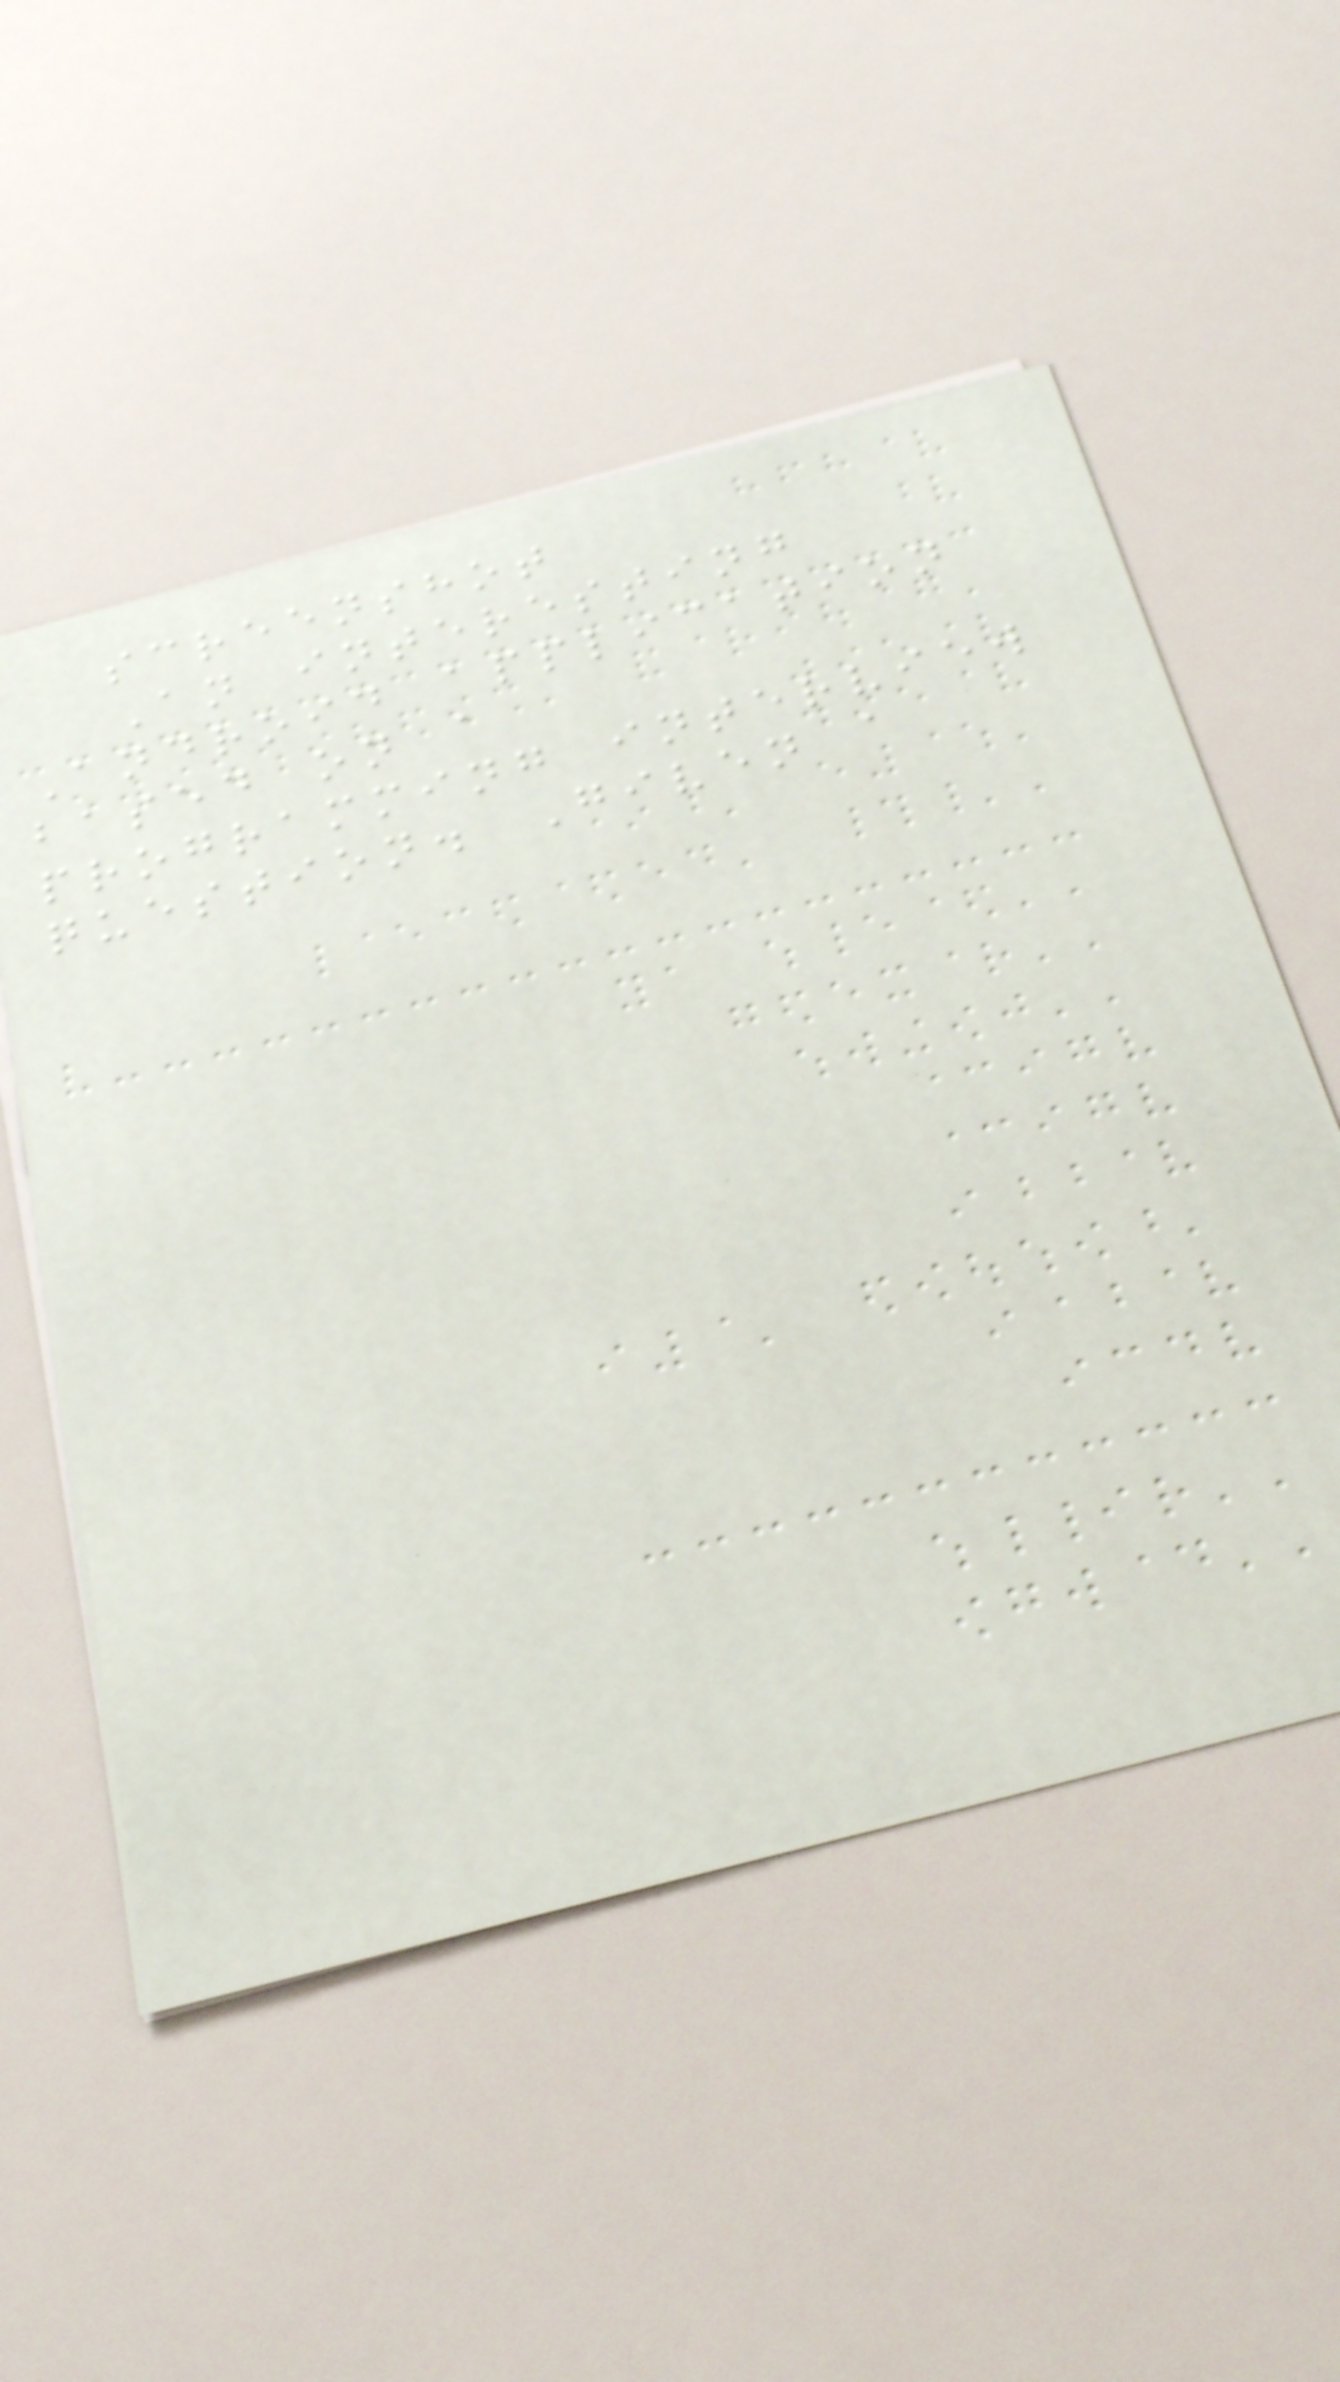screenshot
An interesting
Android application
based on a
programming interview
question. Given a
